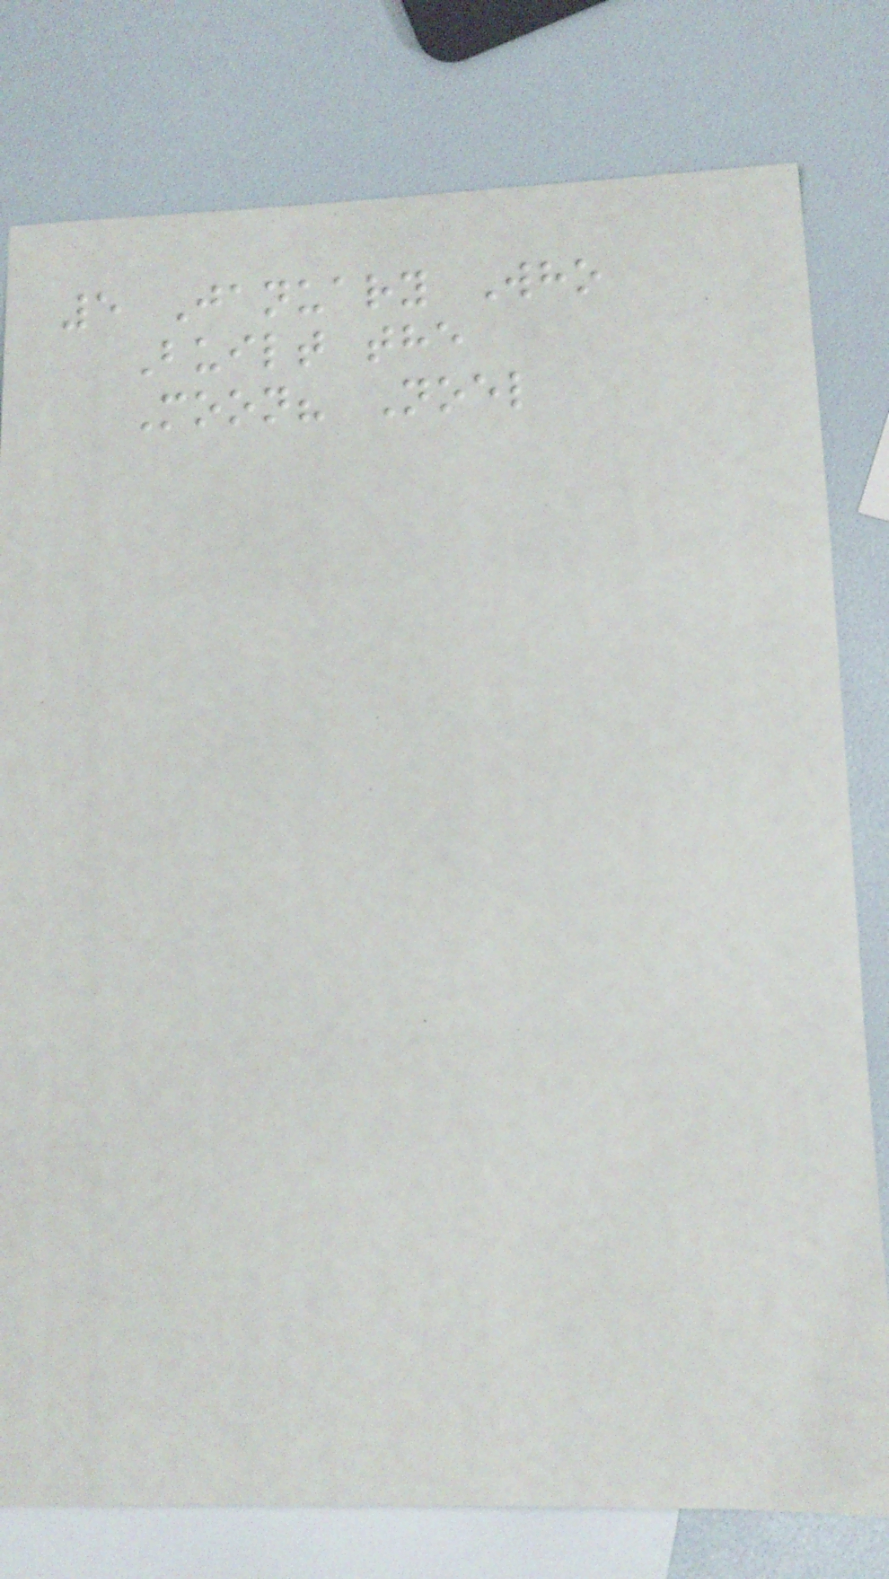5 January Who
Built the
Moon? Noel
